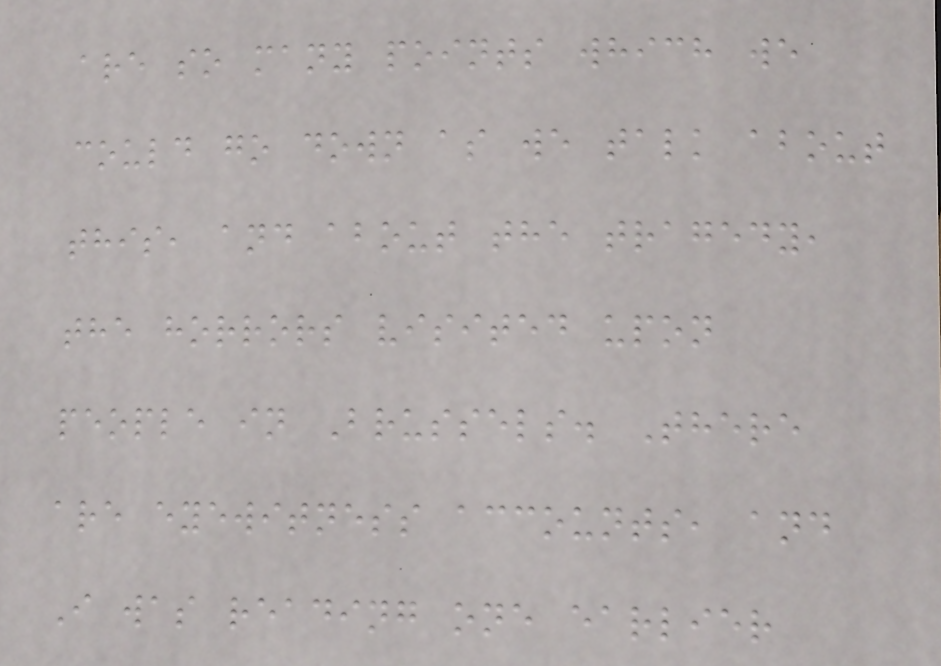are so many points which we
could go down as we talk about
this, and about the tragedy,
the horrors visited upon
people in Brussels. There
are eyewitness accounts, and
I was reading one earlier
